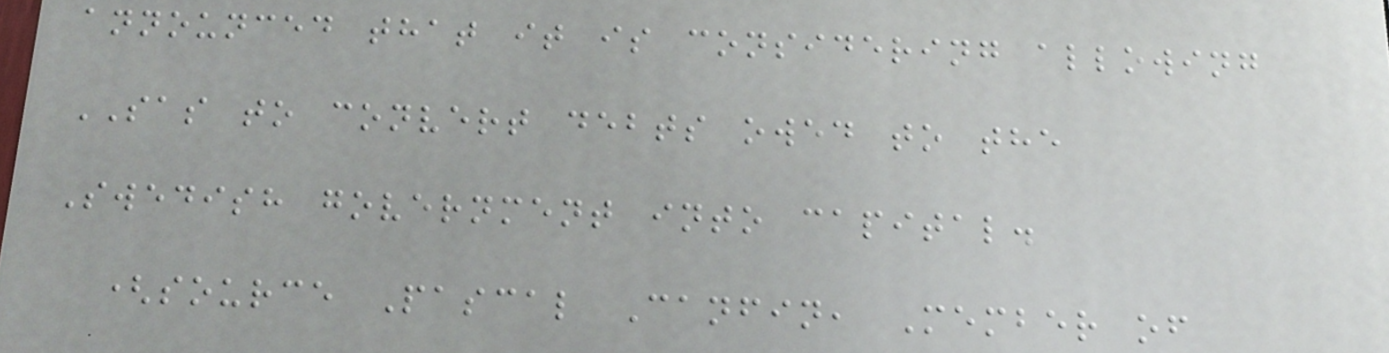announced that it is considering allowing
SAS to convert debts owed to the
Swedish government into capital.
(source Pascal Canfin, Member of
